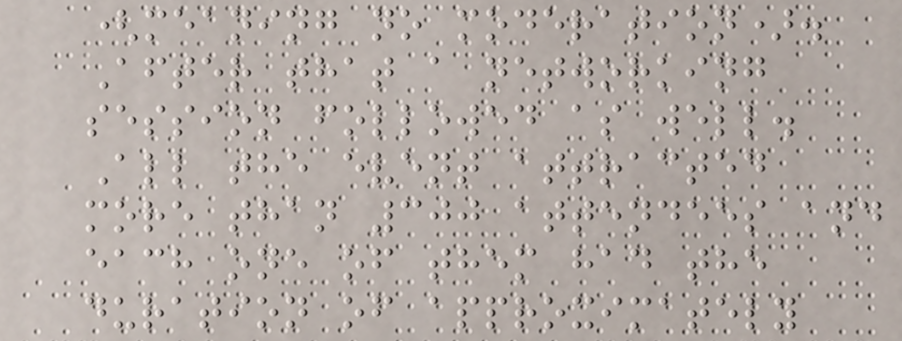(meaning no moderation).
After that a networking
session followed as well.
All the event attracted
more than 300 attendees and
each one of them had the
duration of approximately
